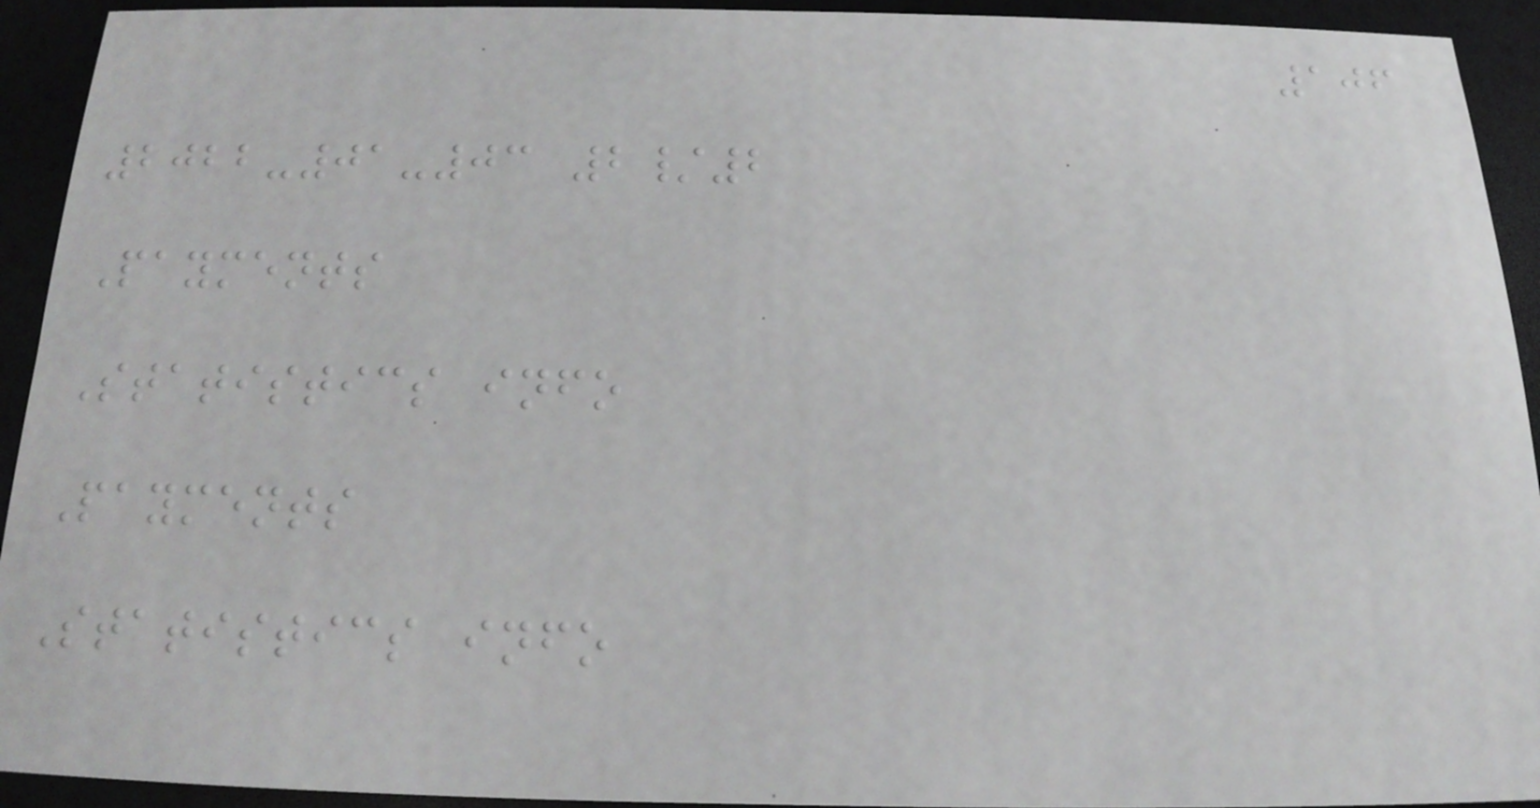106
2022-01-03 2/2
Payments
Statistics info
Payments
Statistics info
